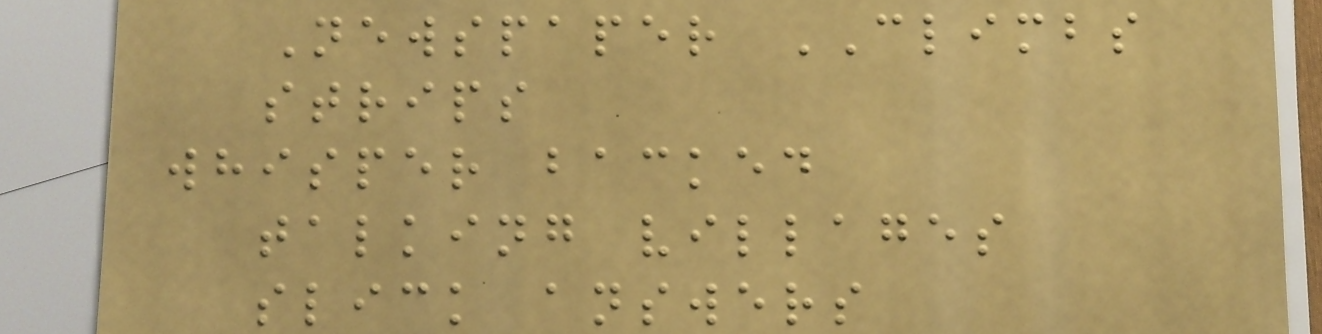Newspaper CLIMBS
strips
whisper backed
talking villages
slick answers
